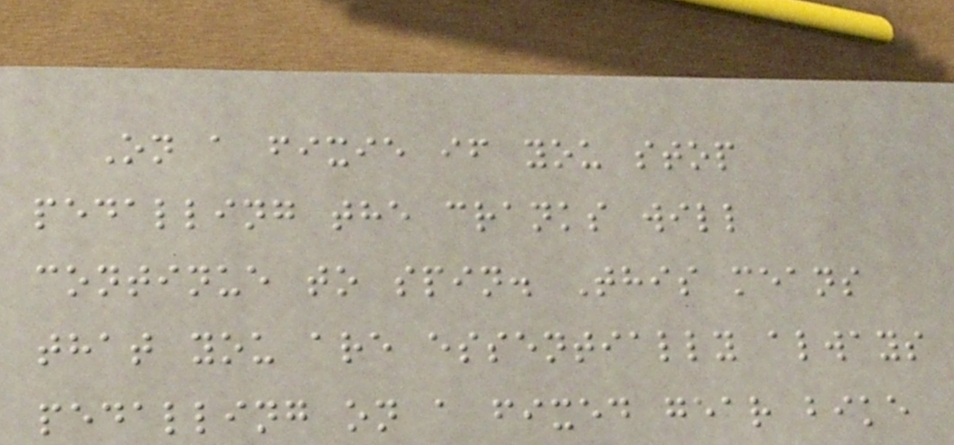On a fixie if you stop
pedalling the cranks will
continue to spin. This means
that you are essentially always
pedalling on a fixed gear bike
